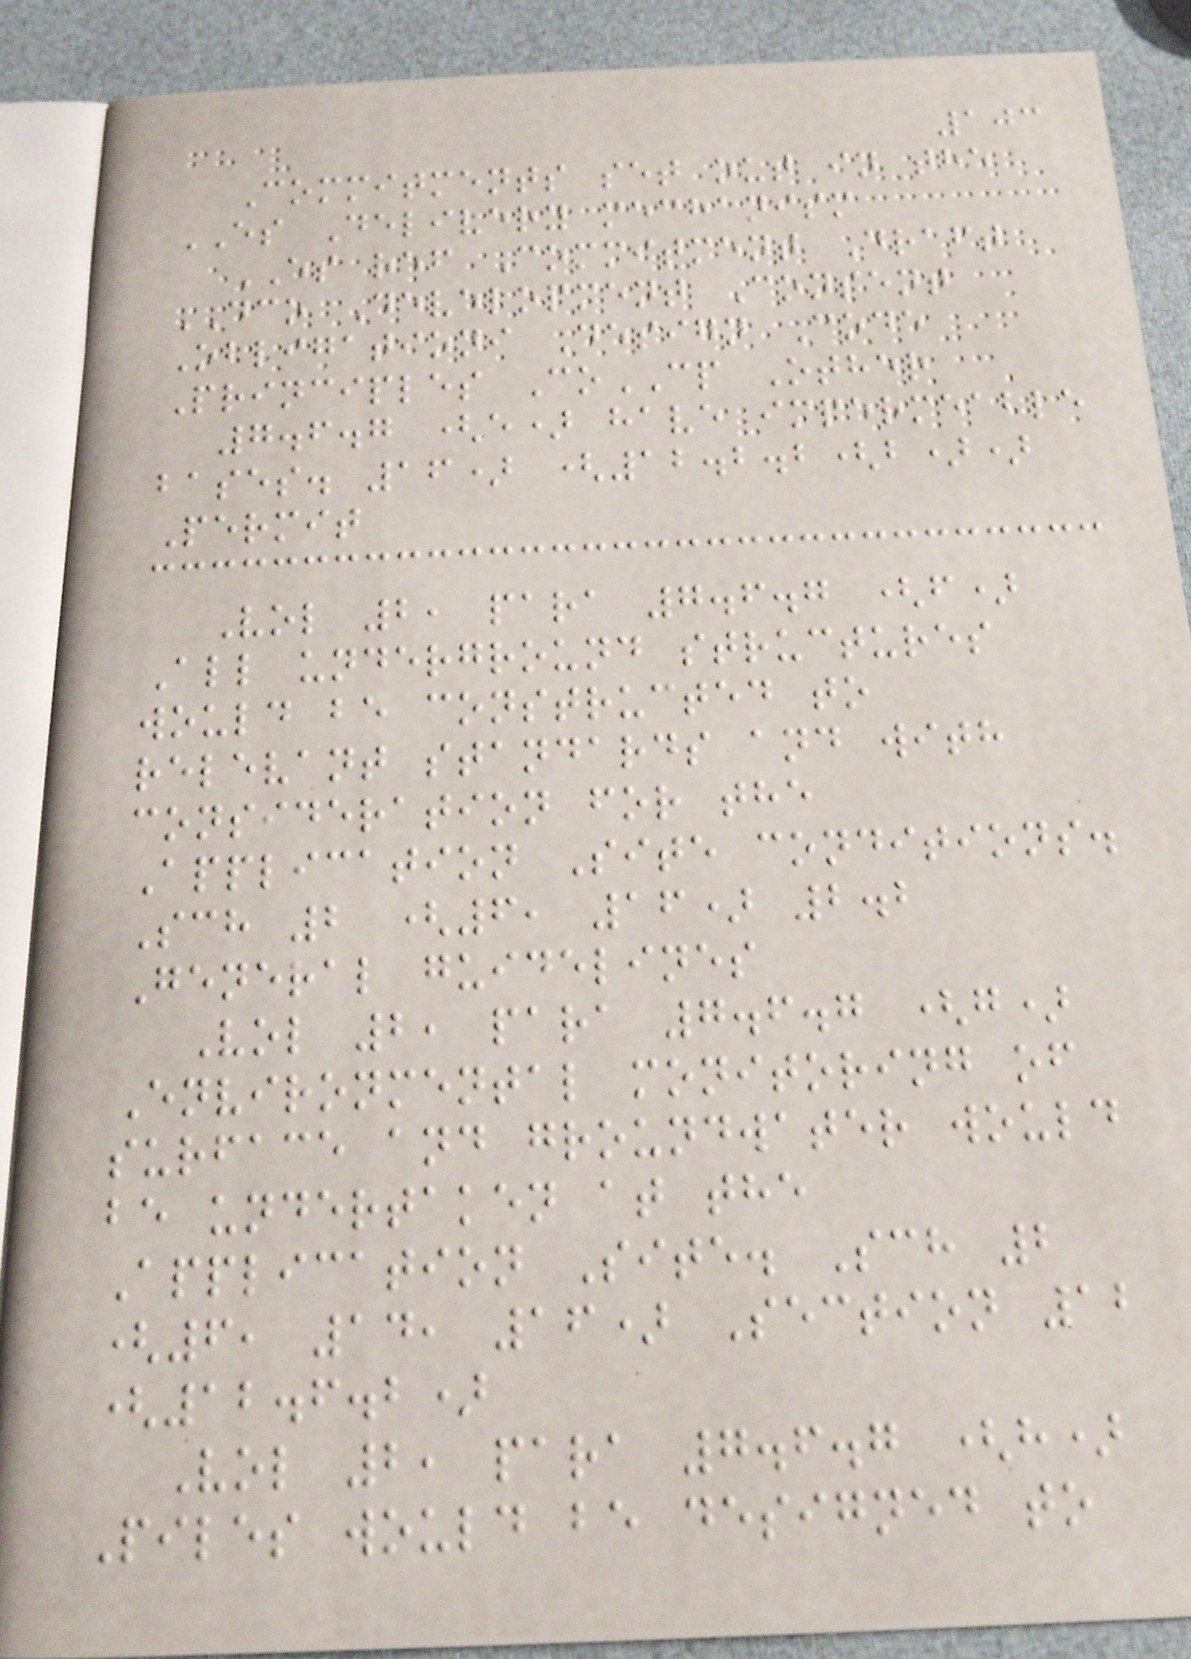103
Commitments set out in the
ES Delivery mechanism
ES ref Commitment Draft
DCO Development Consent
Obligationi Design Code
Principles CoCP Other
7.6.7 (e) have impermeable
bases. 16) (12.2.2(b))
Permit
Vol 2, para 7.6.7 (f)
All underground structures
would be constructed to
relevant standards and with
consideration for the
Application Site conditions.
Sch 2 (6, 16) 2.2
General guidelines
Vol 2, para 7.6.7 (g)
Environmental monitoring of
surface and groundwater would
be undertaken at the
Application Site. Sch 2
(6, 14, 16) Section 12
(12.6.2)
Vol 2, para 7.6.7 (h)
Piles would be designed to
